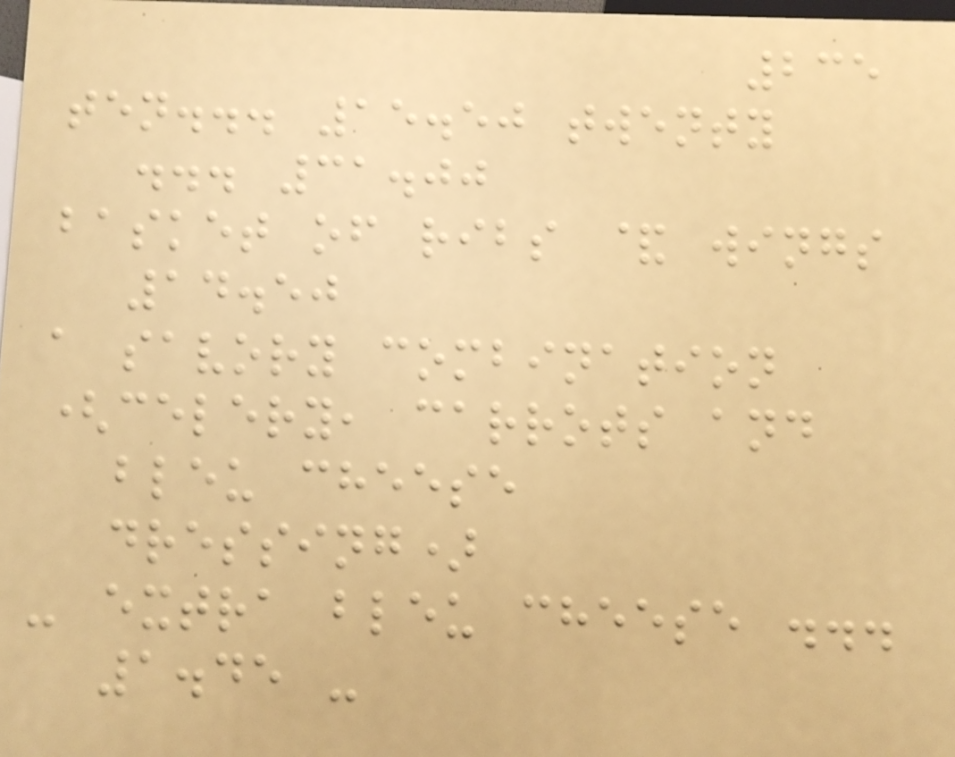235
ten... 15.50 twenty
... 31.00
basket of ribs & wings
14.50
a savory combination
(celery, carrots and
bleu cheese
dressing)
- extra bleu cheese ...
1.45 -
